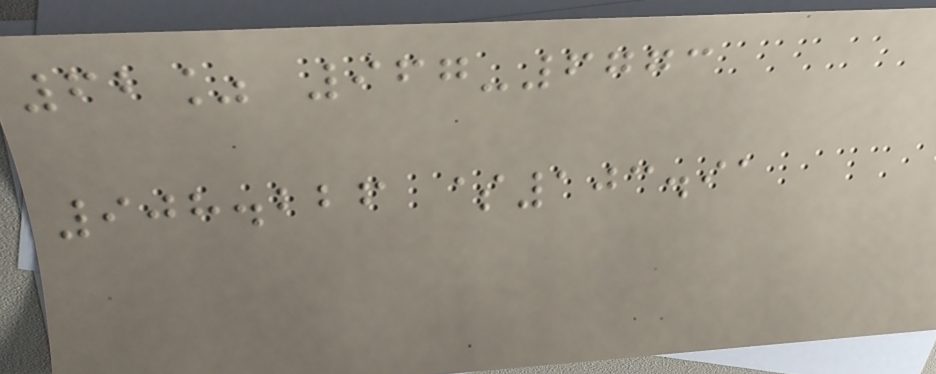62% 967-6773
908.226 $103.91
